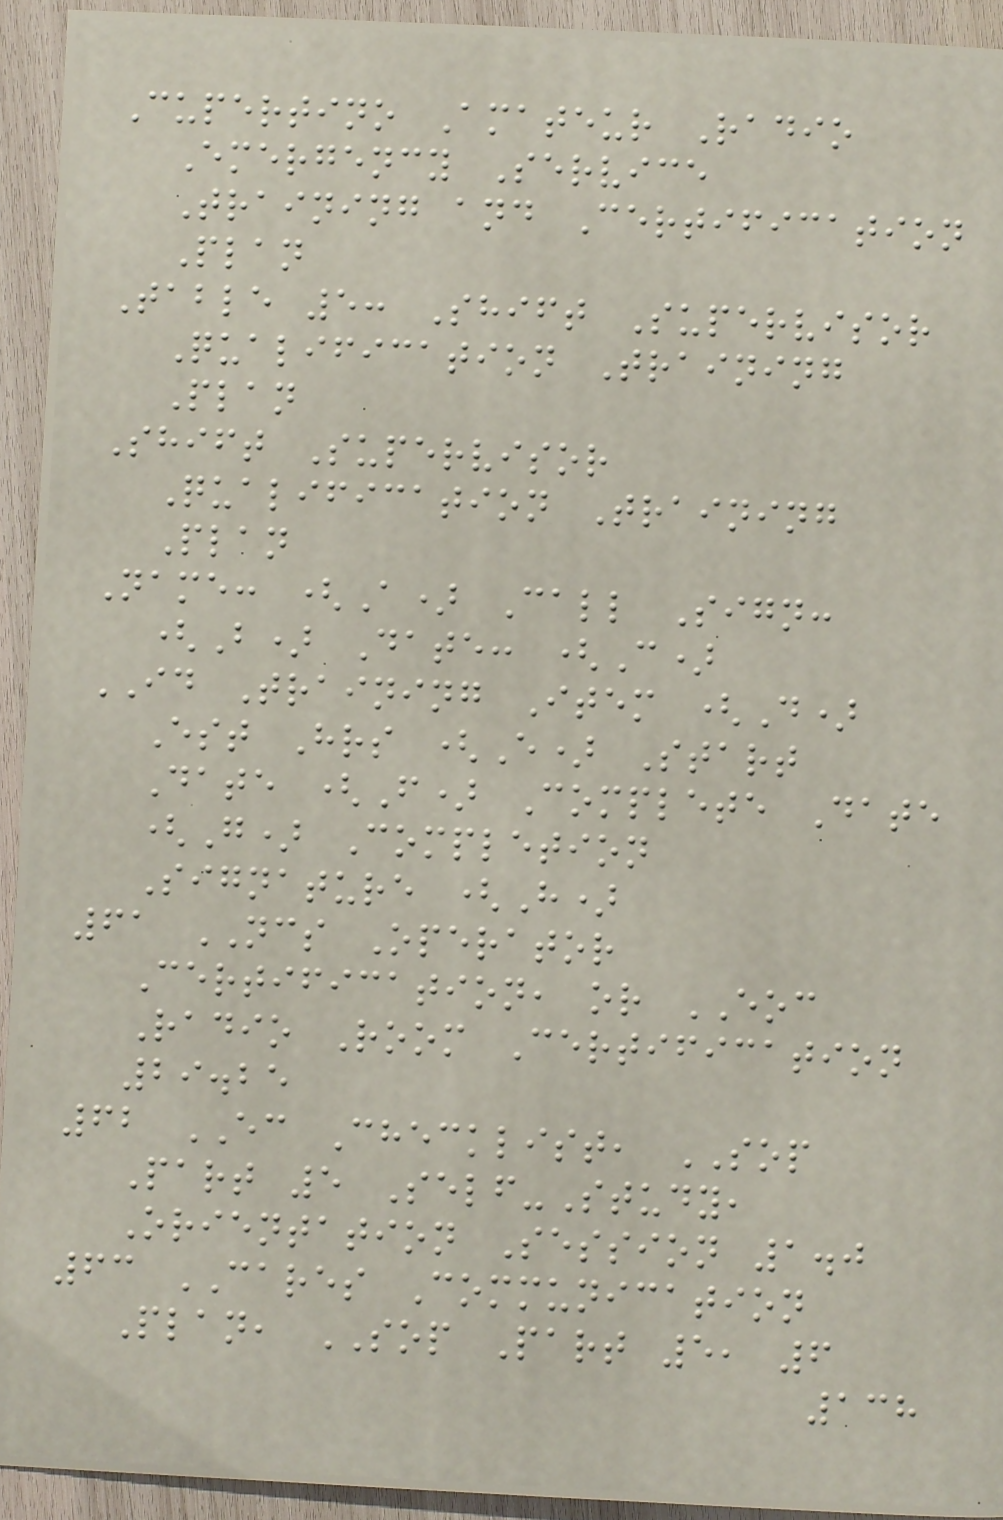Cupertino Amateur Radio
Emergency Service
Training and Certification
Plan
Table 5: Shift Supervisor
Qualification Training
Plan
Shift Supervisor
Qualification Training
Plan
Name: (A) Call Sign:
(B) Date: (C)
ID Training Item (D)
Est Hrs (E) Start
Date (F) Complete Date
(G) Completion
Signature (H)
61 NCS Operator
Certification, or EOC
Radio Room Certification
29.25
62 EC Checklist, SOP
Part 5 Self-Study,
Orientation Session 1.0
63 CARES Communication
Plan, SOP Part 5, 6
138
